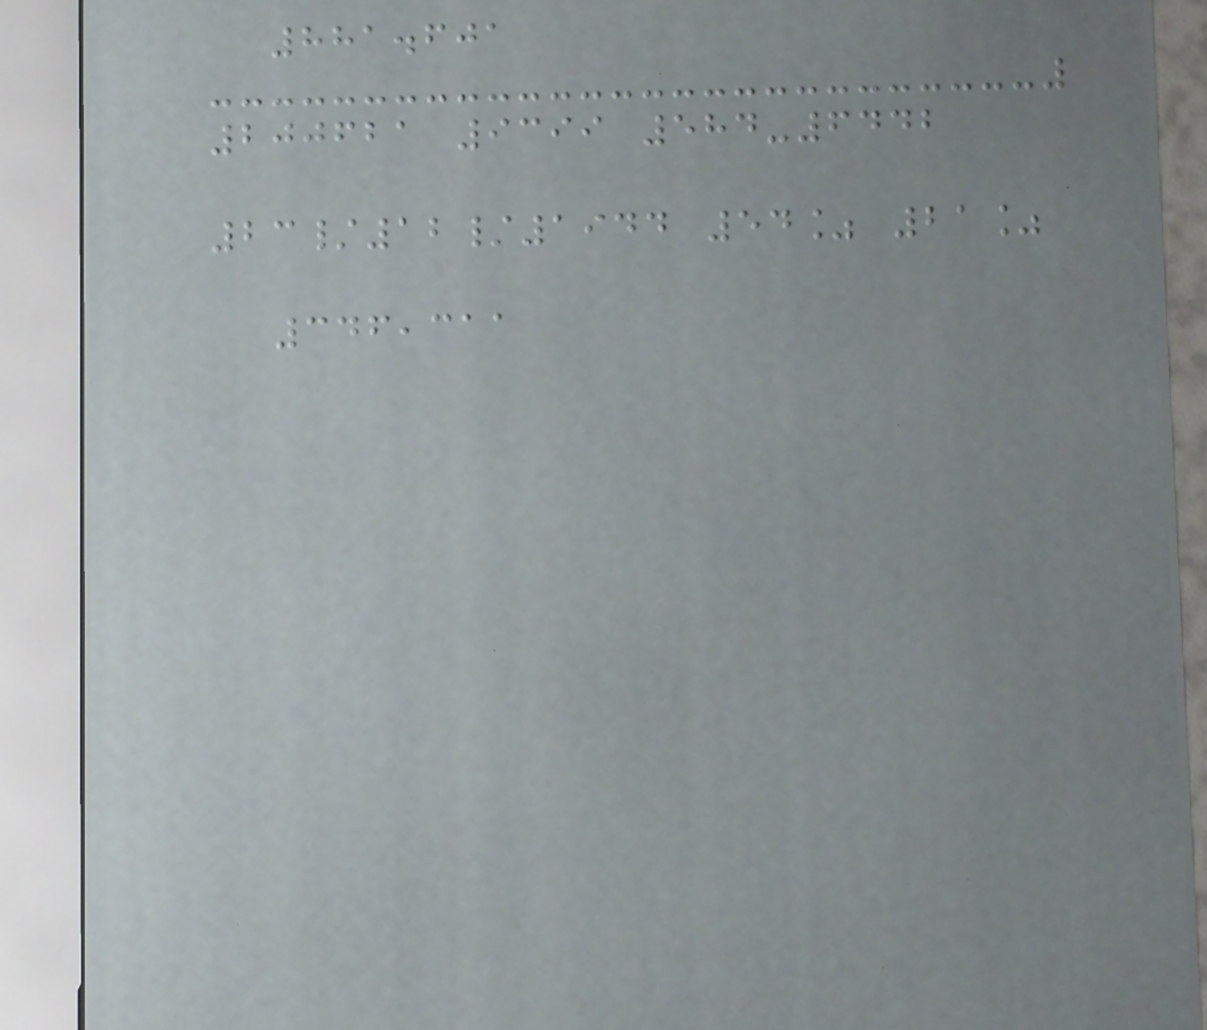881.601
200621 9399 584-6442
23/12/1944 54% 21%
346,311
